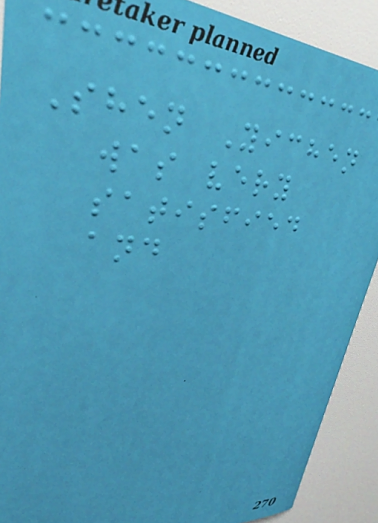Shen Yichen
was very
satisfied
and
